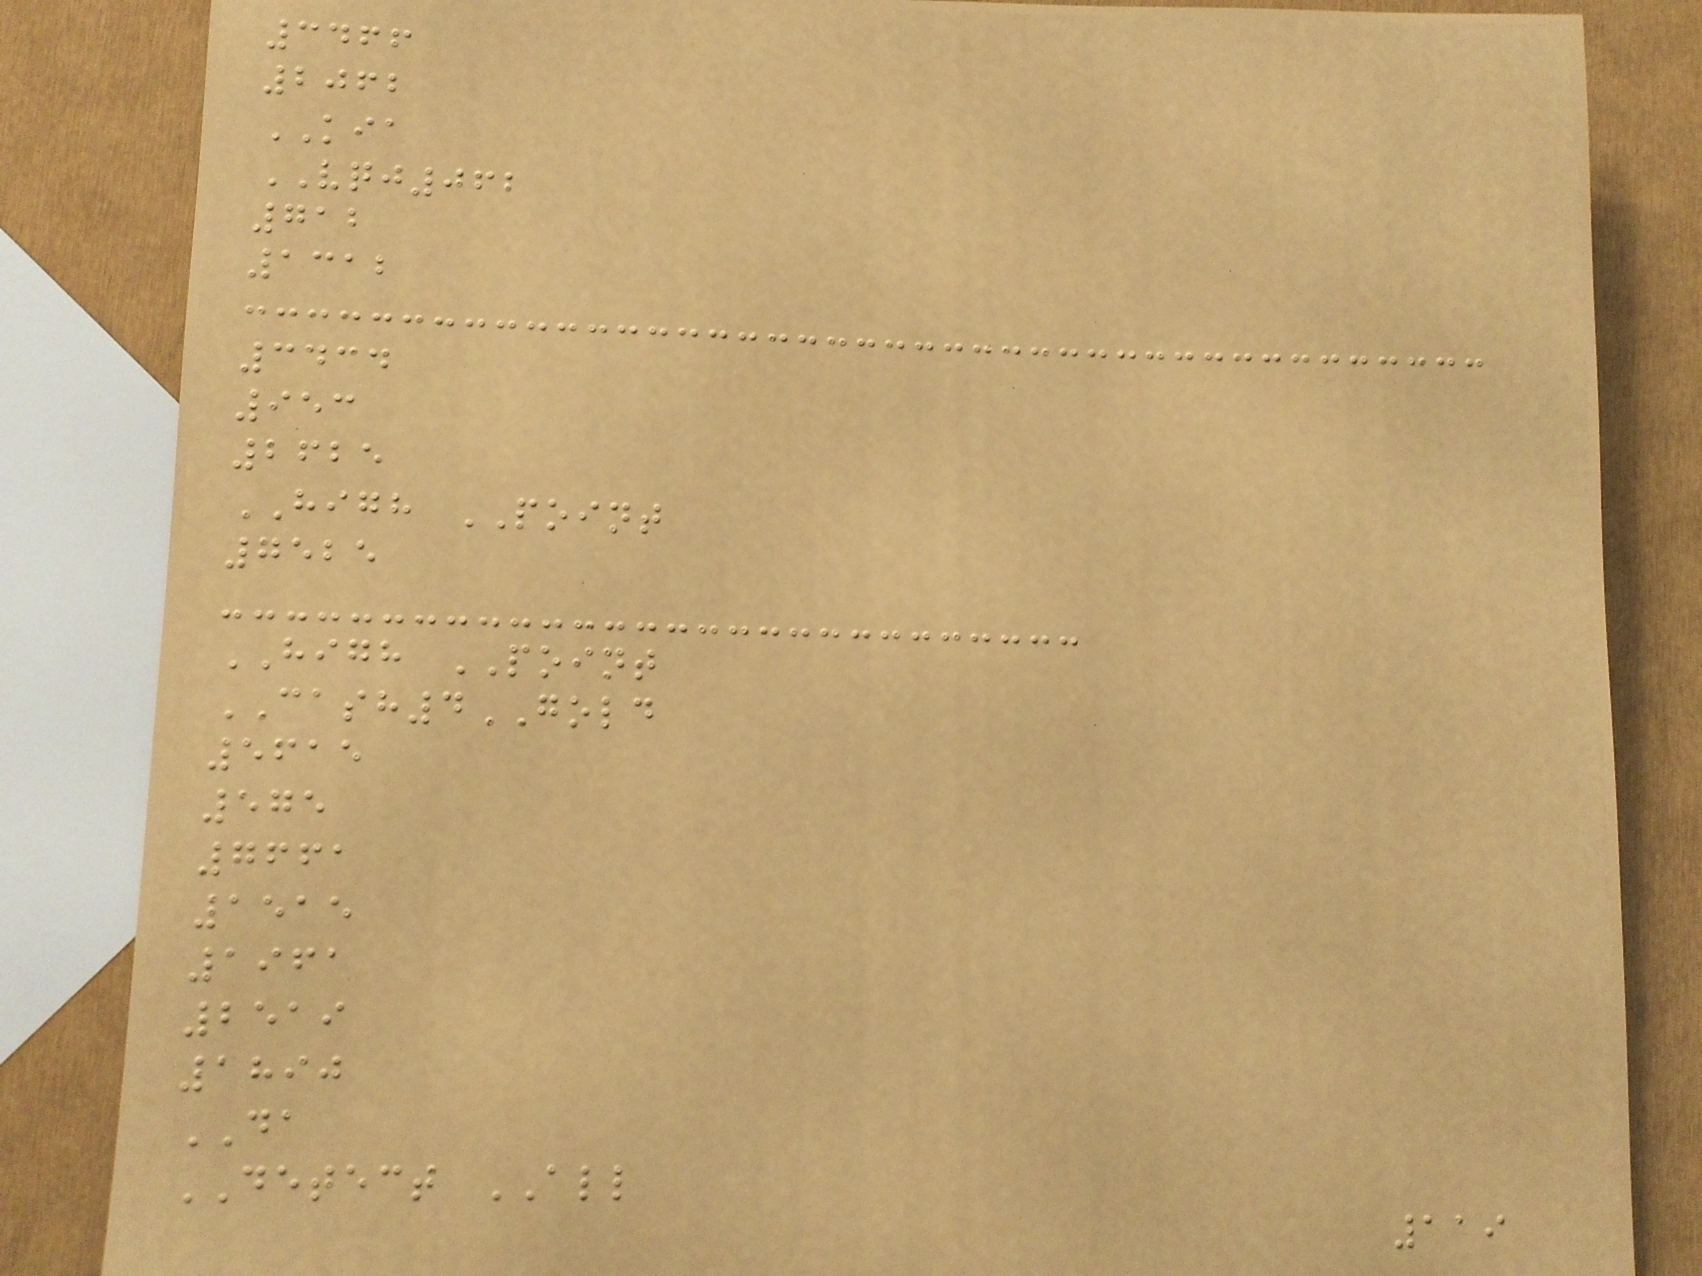3466
2062
KIA
VQJ062
712
1312
3434
953
2625
HIGH POINT
7525
HIGH POINT
CASH4GOLD
5615
575
7661
1515
1961
2519
1890
DA
DETECT ALL
119
